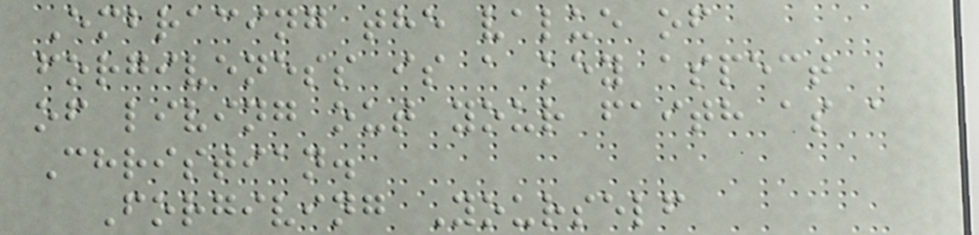Embracing the value of
forgiveness is a key aspect
of living out your faith as a
Christian.
Forgiving Yourself
